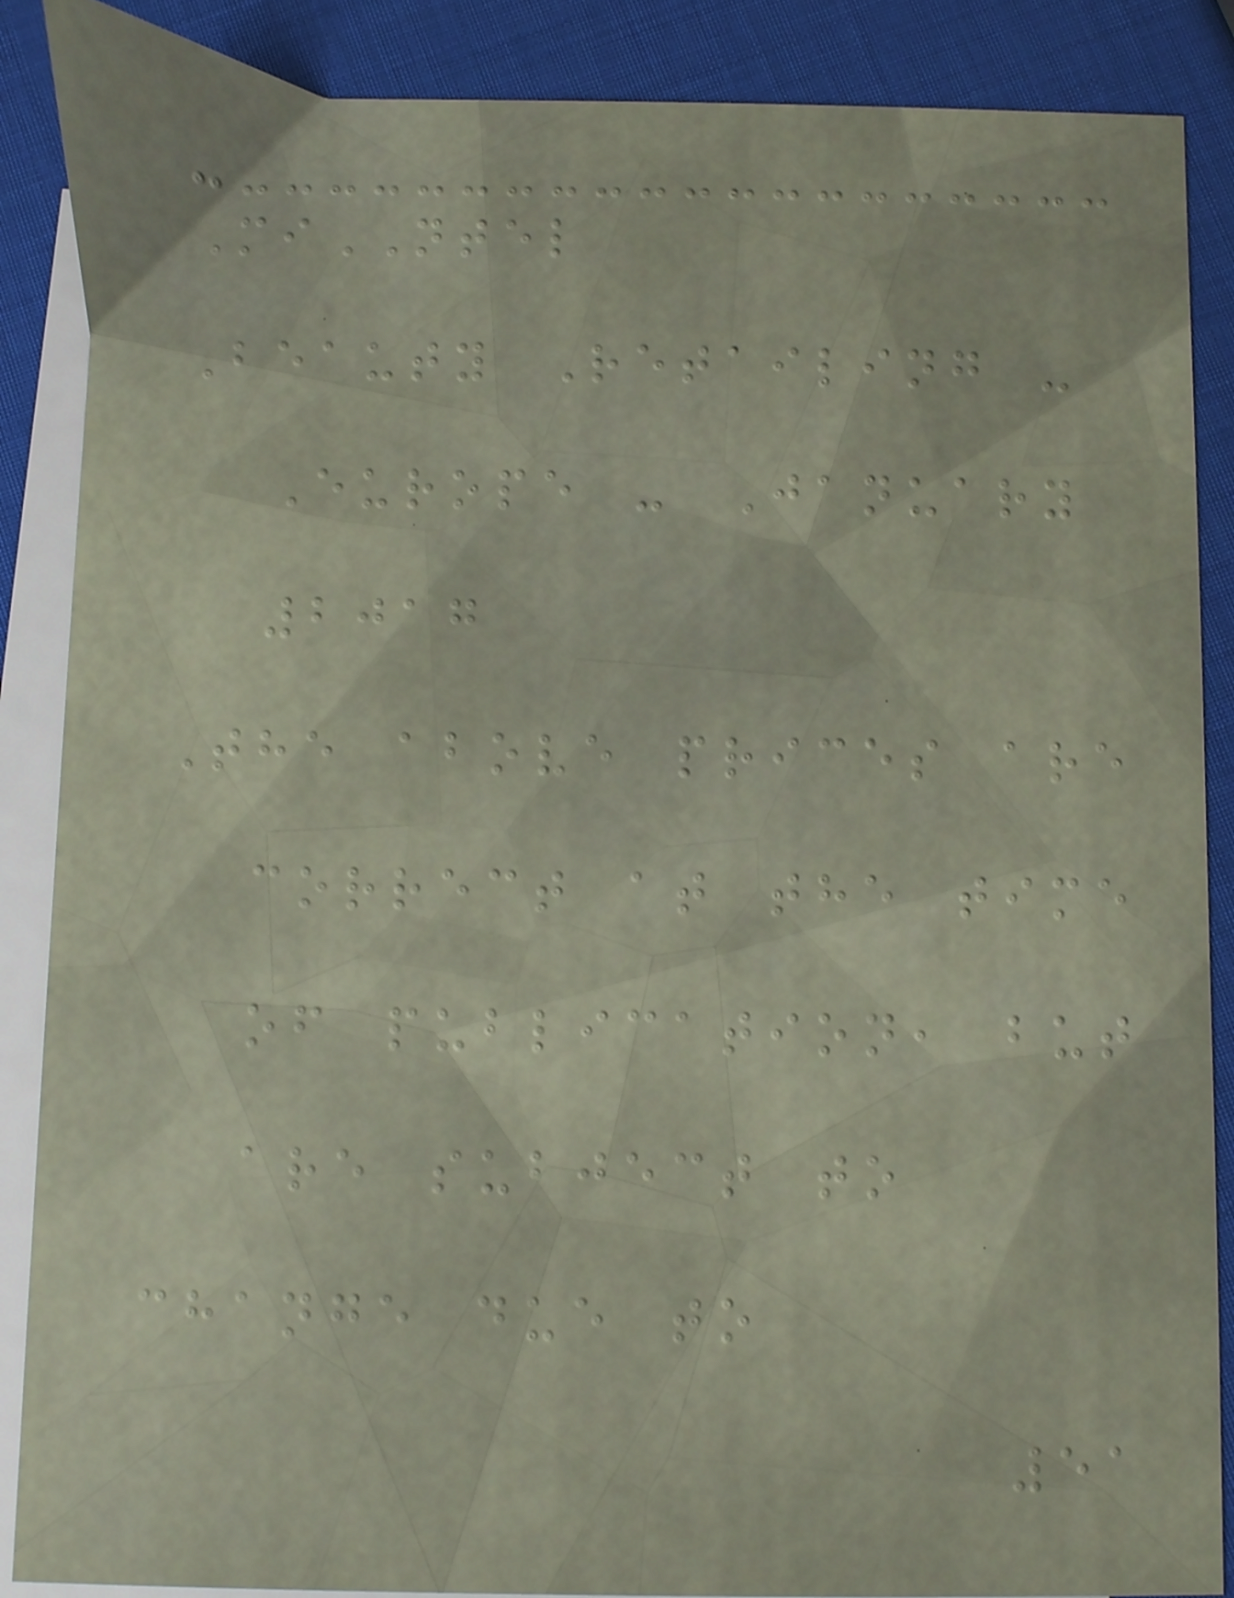MiNTEL
Beauty Retailing -
Europe - January
2017
The above prices are
correct at the time
of publication, but
are subject to
change due to
51
